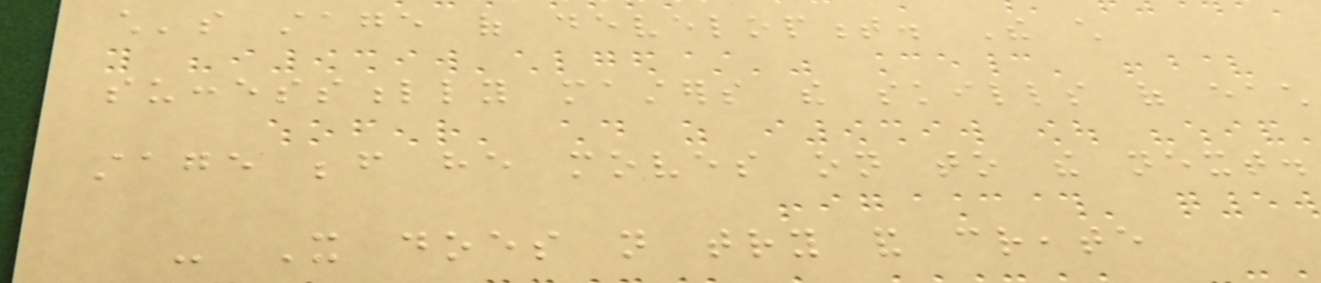child's stage of development. The child
successfully masters the skills of each
stage before he moves on to the next.
- It does not try and create
